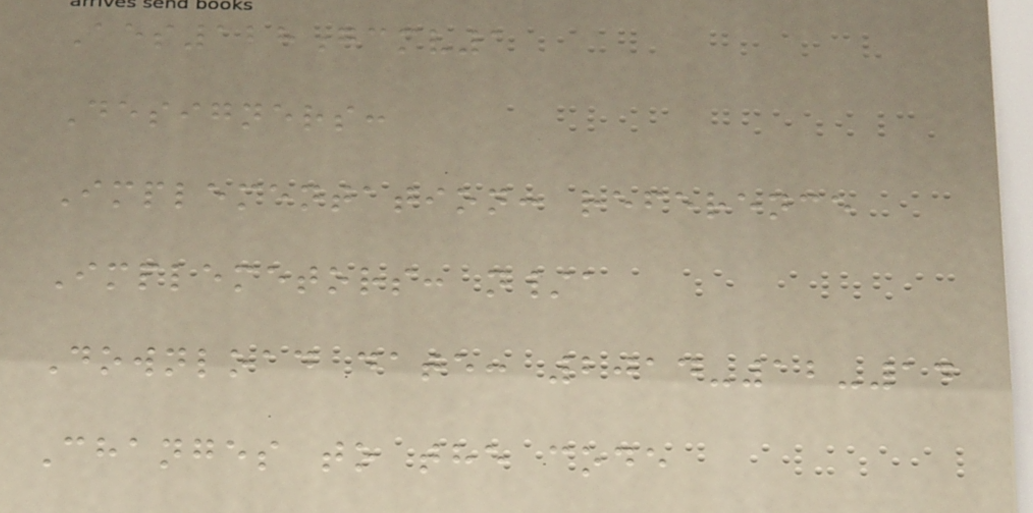Aes128gcmv1
Designers:
Implementation: reference
Implemetors: n/a
Download date: 2014-12-14
Changes to the code
